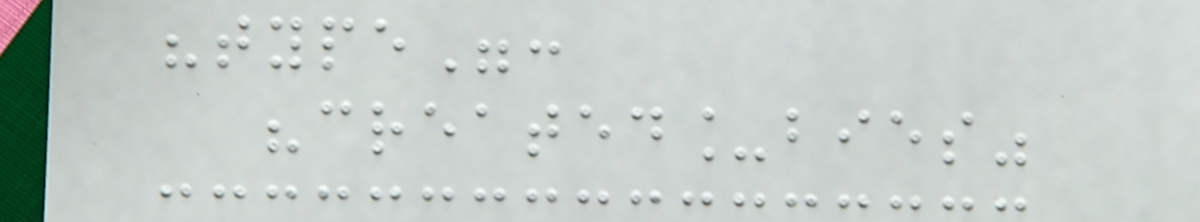"type":
"created_bies"
